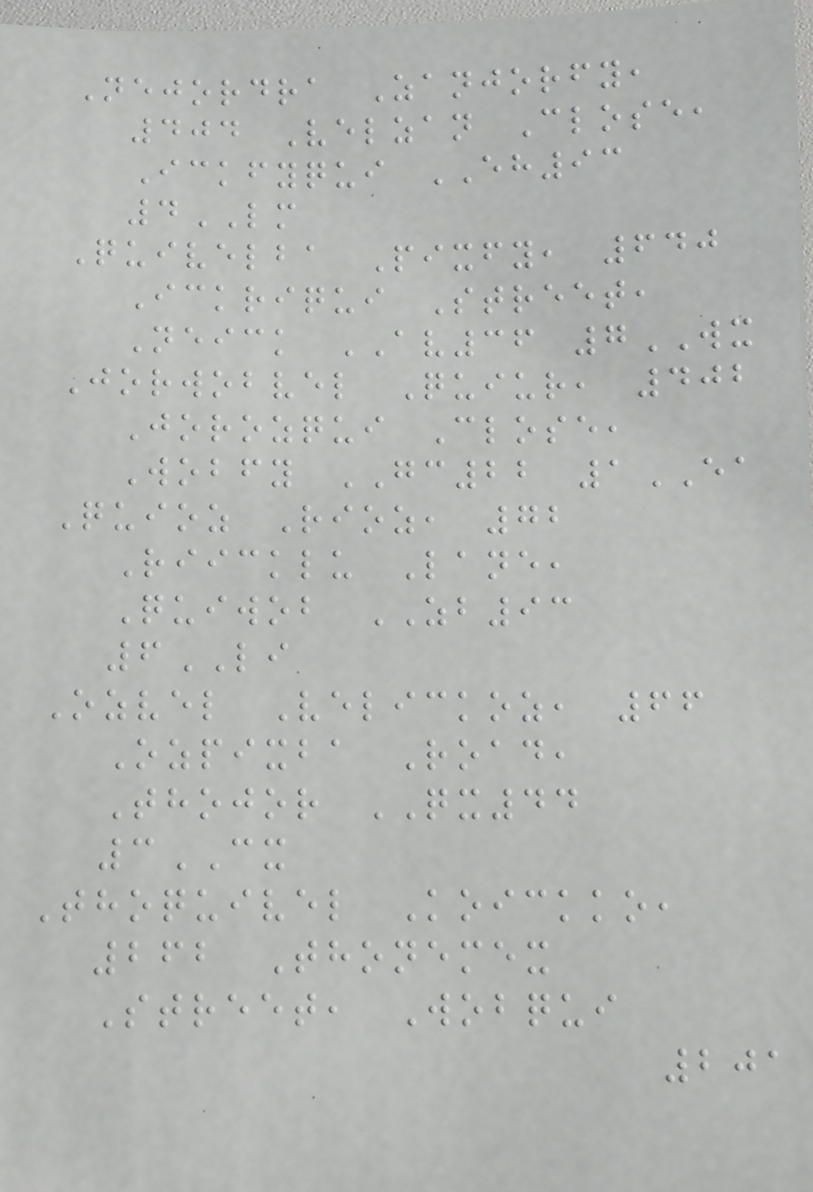Nejordra Zanjorfy,
404 Velzan Close,
Ickfyqui EH93
4LM
Quivelba Pixfy, 640
Ickriqui Street,
Neick AV36 7WX
Jorwobvel Quiur, 402
Jorozqui Close,
Wobfy GC22 1EA
Quioz Rioz, 72
Riicklu Lane,
Quiwob ZB93
6LI
Ozvel Velickoz, 66
Ozpixba Road,
Thojor QX44
3CX
Thoquivel Koickko,
262 Thonemex
Street, Wobqui
201
